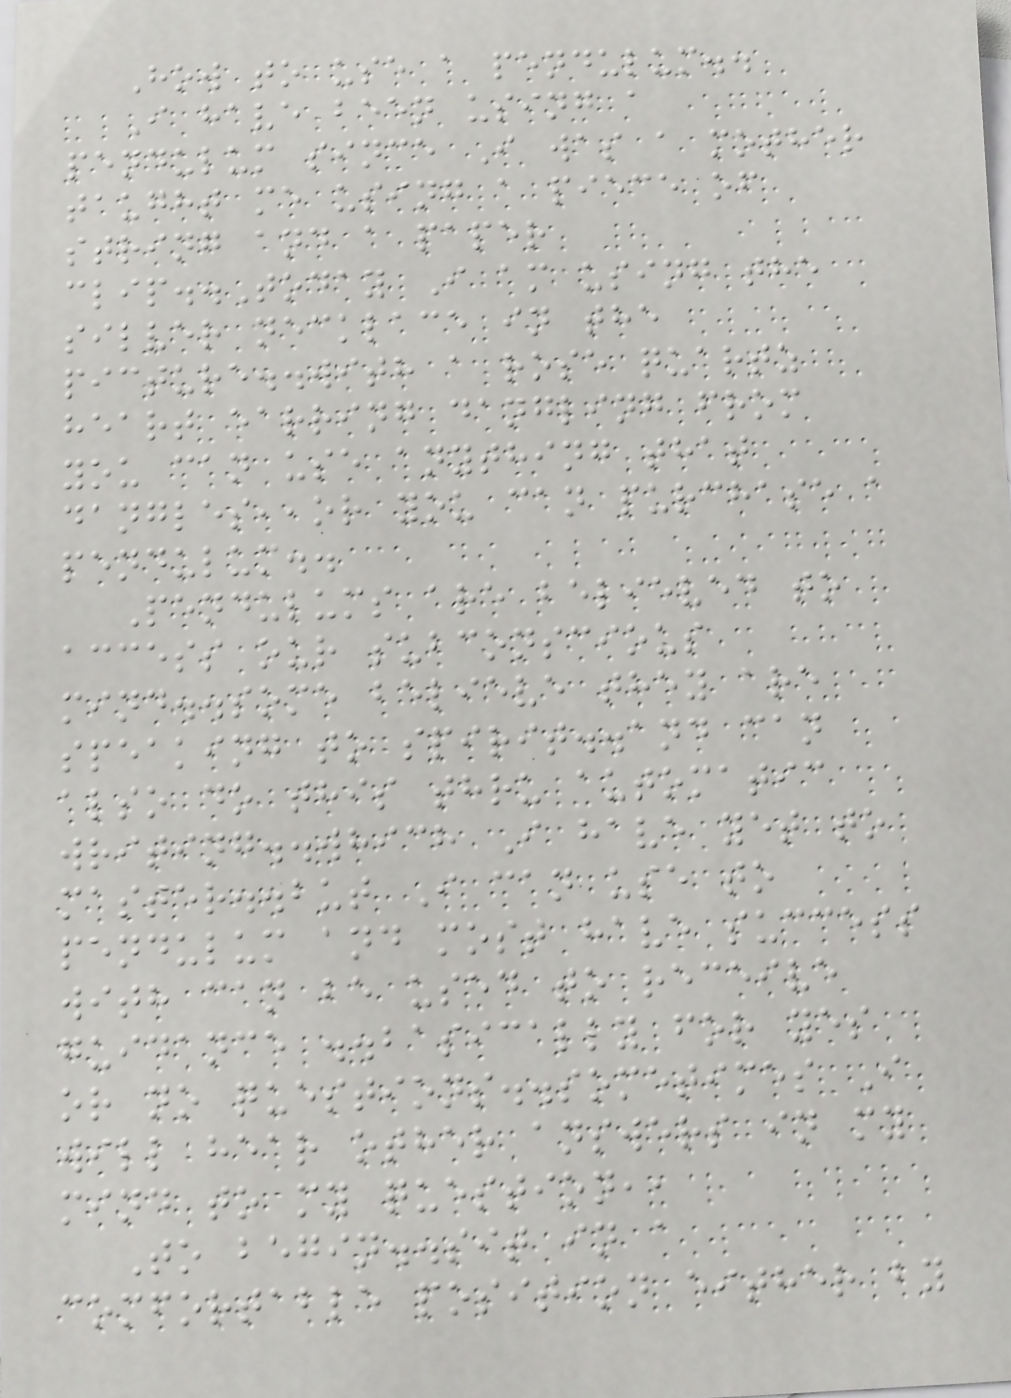How to use a pendulum..
I have been using a
pendulum since I was a mother
taught me using a piece of
string and a paper
clip..Today I am using the
silver necklace in the
picture..with a rose quartz
heart earring dangling from
you can use anything that
dangles,,or you can purchase a
pendulum..
Pendulums are believed to
access our subconscious
mind..some believe they are
speaking to spirit..and can
also do this thru automatic
writing..which I have yet to
master..but I can use to
pendulum and most have success
with can be used to receive
guidance ..basically for yes
or no questions..sometimes I
will hear other answers in my
mind to my question,,
To begin..sit in a
comfortable position either by
